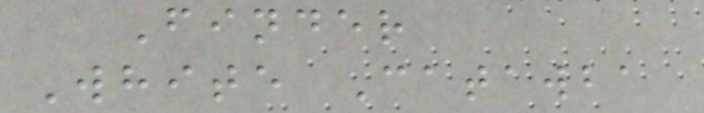Finder
White Catawba
